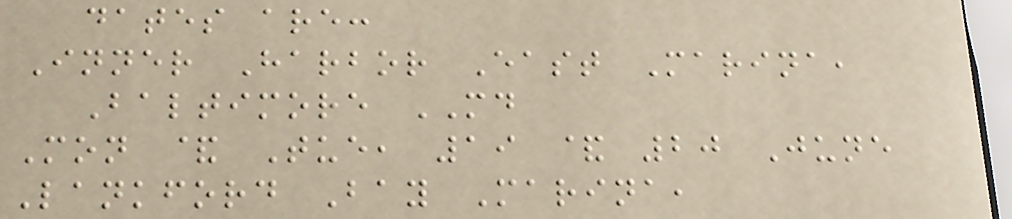dates are:
Inner Harbor East Marina,
Baltimore MD
Mon & Tue, 19 & 20 June
Lankford Bay Marina,
